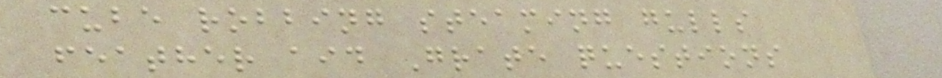cube robbing steaming gulls
feather aid Grate questions
